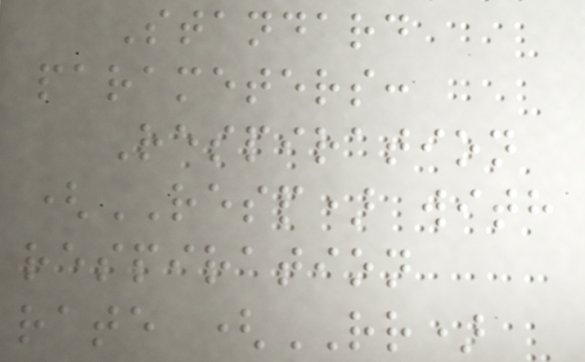Standard
parameters:
Respiration
(RESP) with
respiration
rate (RR)
